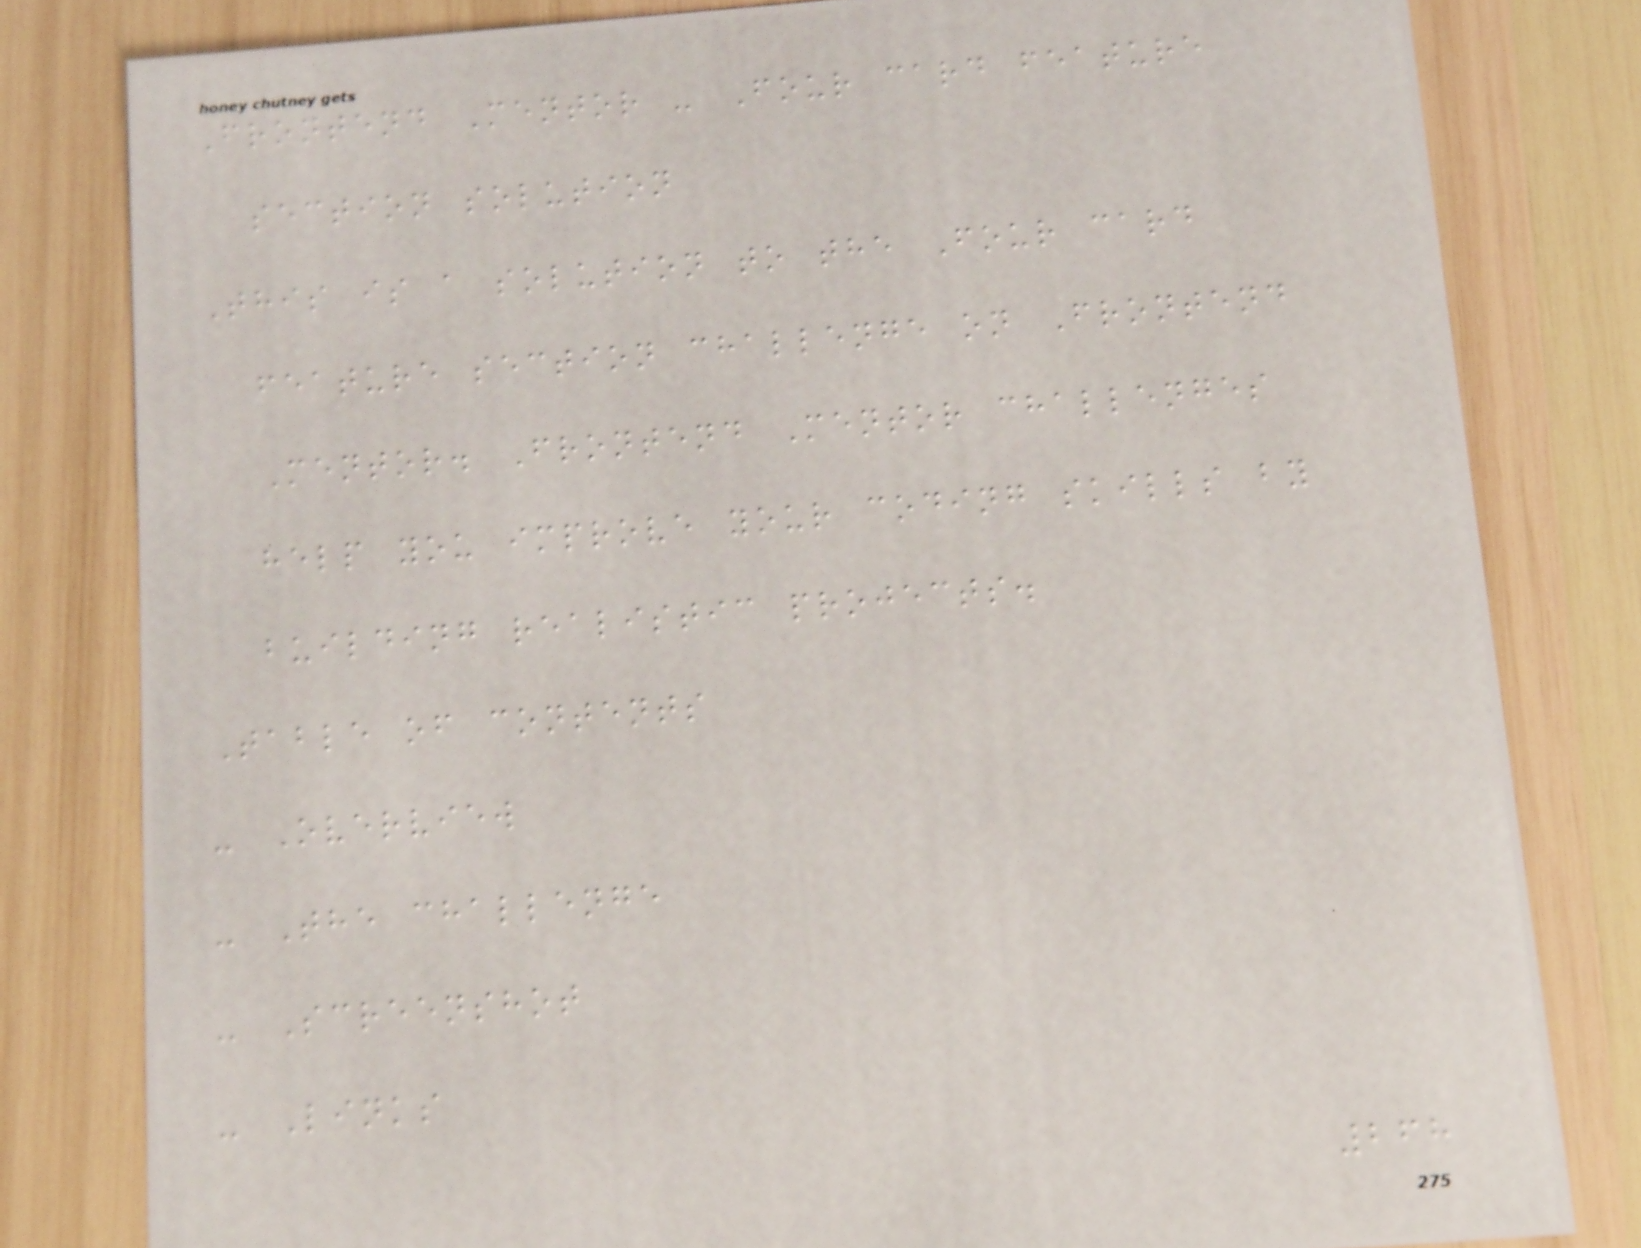Frontend Mentor - Four card feature
section solution
This is a solution to the Four card
feature section challenge on Frontend
Mentor. Frontend Mentor challenges
help you improve your coding skills by
building realistic projects.
Table of contents
- Overview
- The challenge
- Screenshot
- Links
268
